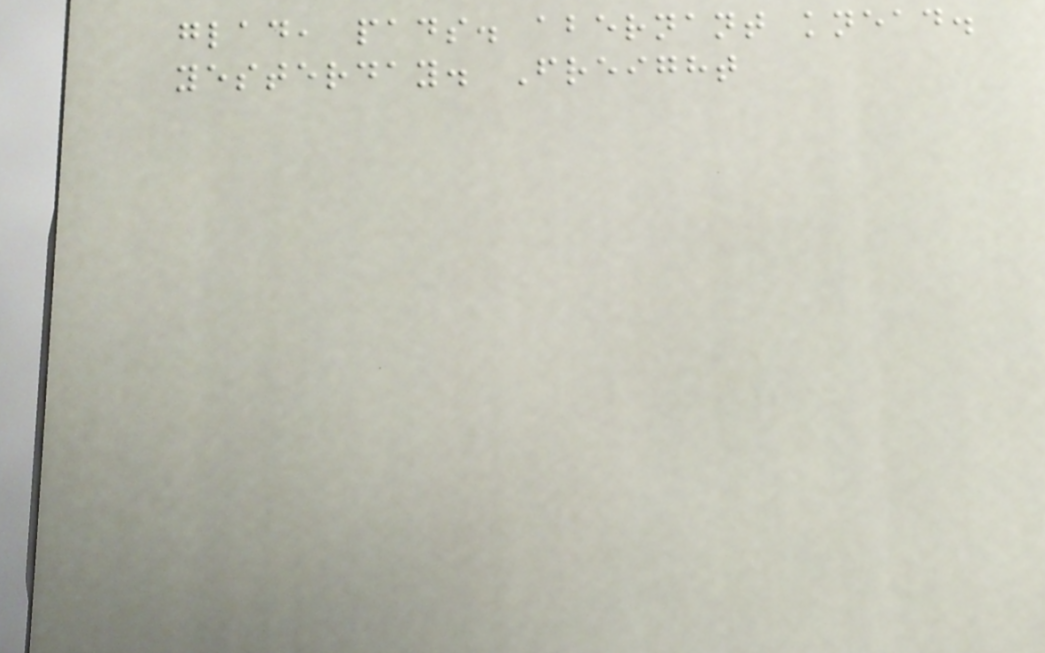glad, pads. abernant knead.
yesterday. Freight
